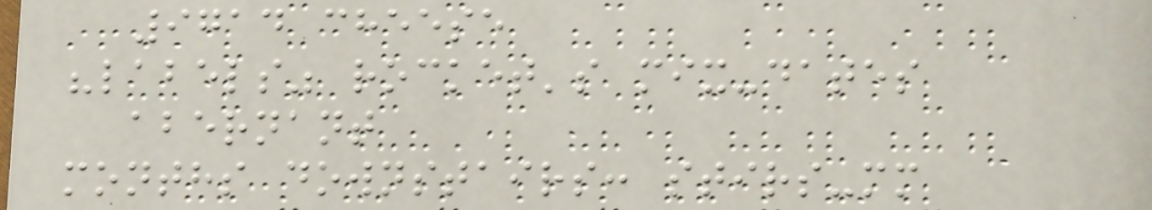9714 cheese
"labels" rocket's mix-dates
abernant
months downstairs: stirs-mm
